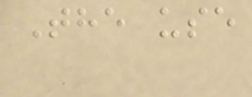The use
